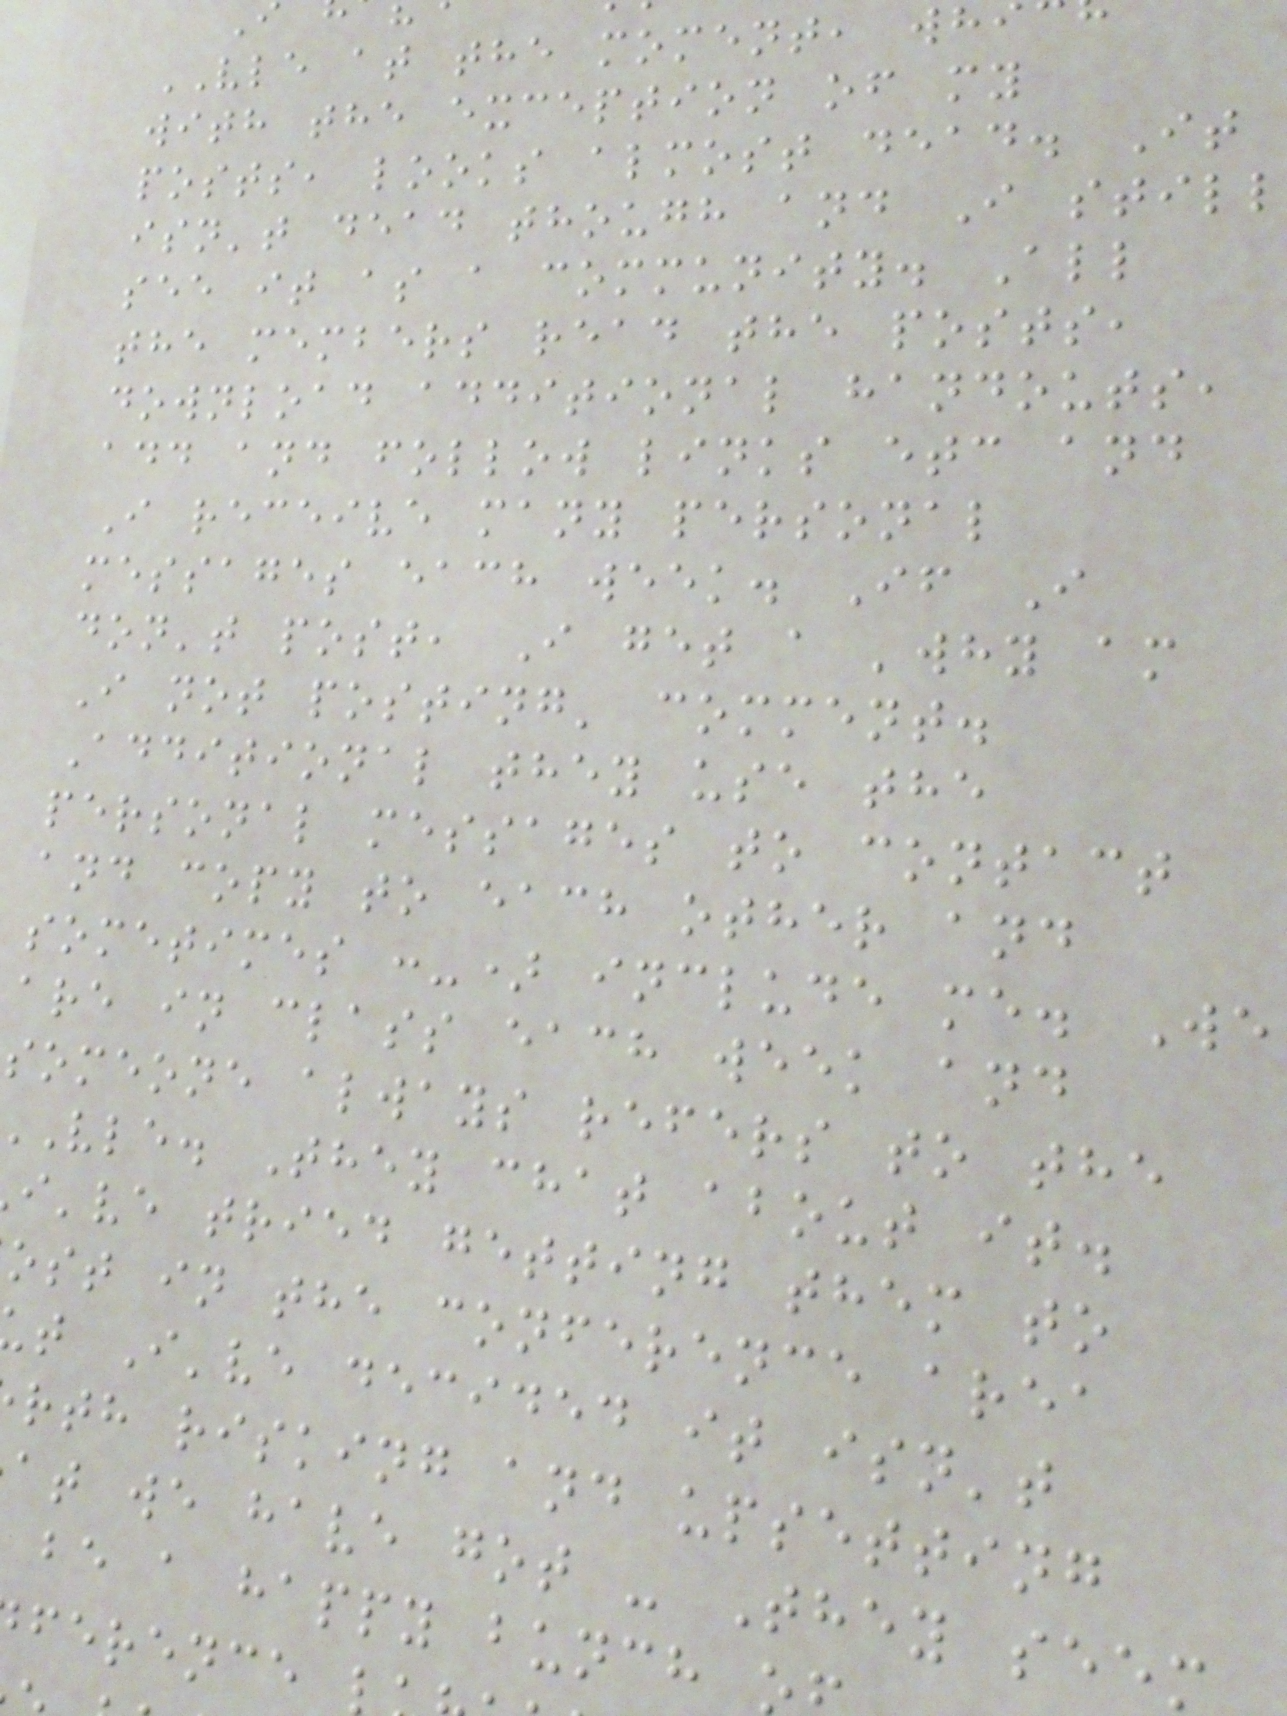VLE at the moment, wh
with the exception of my
posts, looks almost dead. It
isn't dead though and I still
see it as a community. All
the members read the posts,
download additional handouts,
add and follow links etc and
I receive many personal
messages each week. If I
don't post, I get a 'why am
I not posting' comment.
Additional they use the
personal messages to contact
and copy to each other and
sometimes :-) include me. We
are in class each week and
someone always refers to the
vle. They chat about it.
i've tried getting them to
ost in the conference area
t I've decided it isn't
rth risking and upsetting
at we have got - They seem
be a happy bunch
